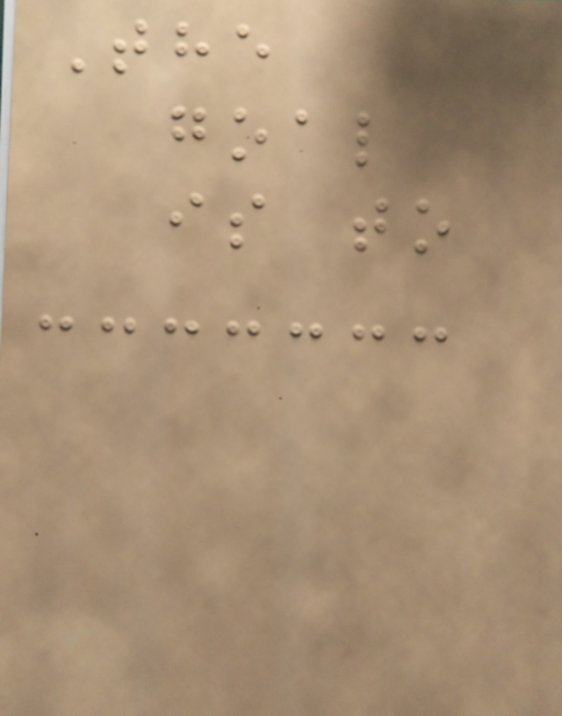The
goal
is to
